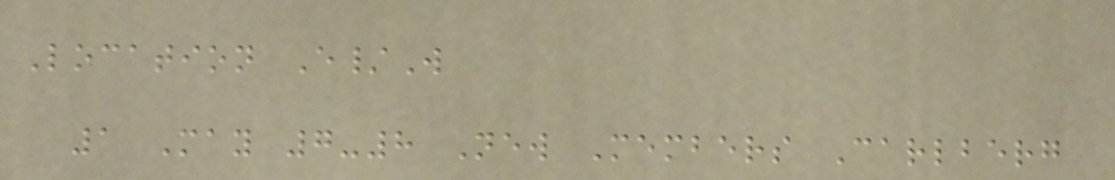Location E/W
1 May 7-8 New Members Carlberg
